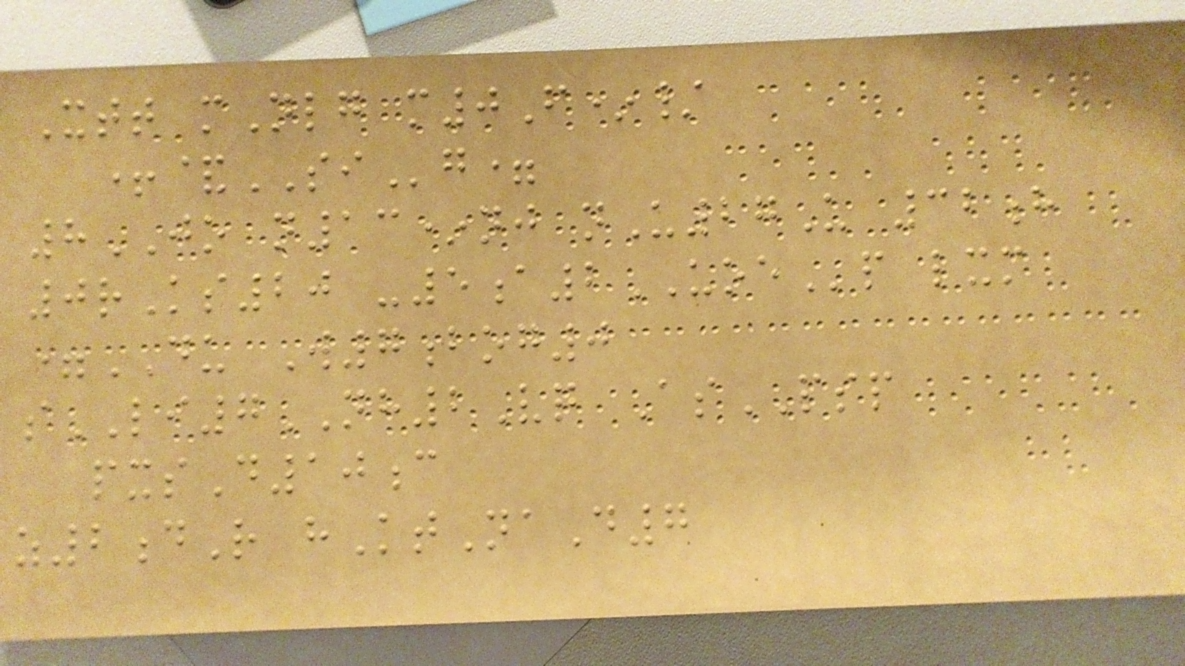Xtt mNlg m0F*/
+&SIg=
8JO n13*nj nU27U 32h
0rKs20 -5a2UOEp lxm
=DU W7bog0
sLI7NH2Vq AsPSP
pxsD10c
z2dR hKtNaD7
